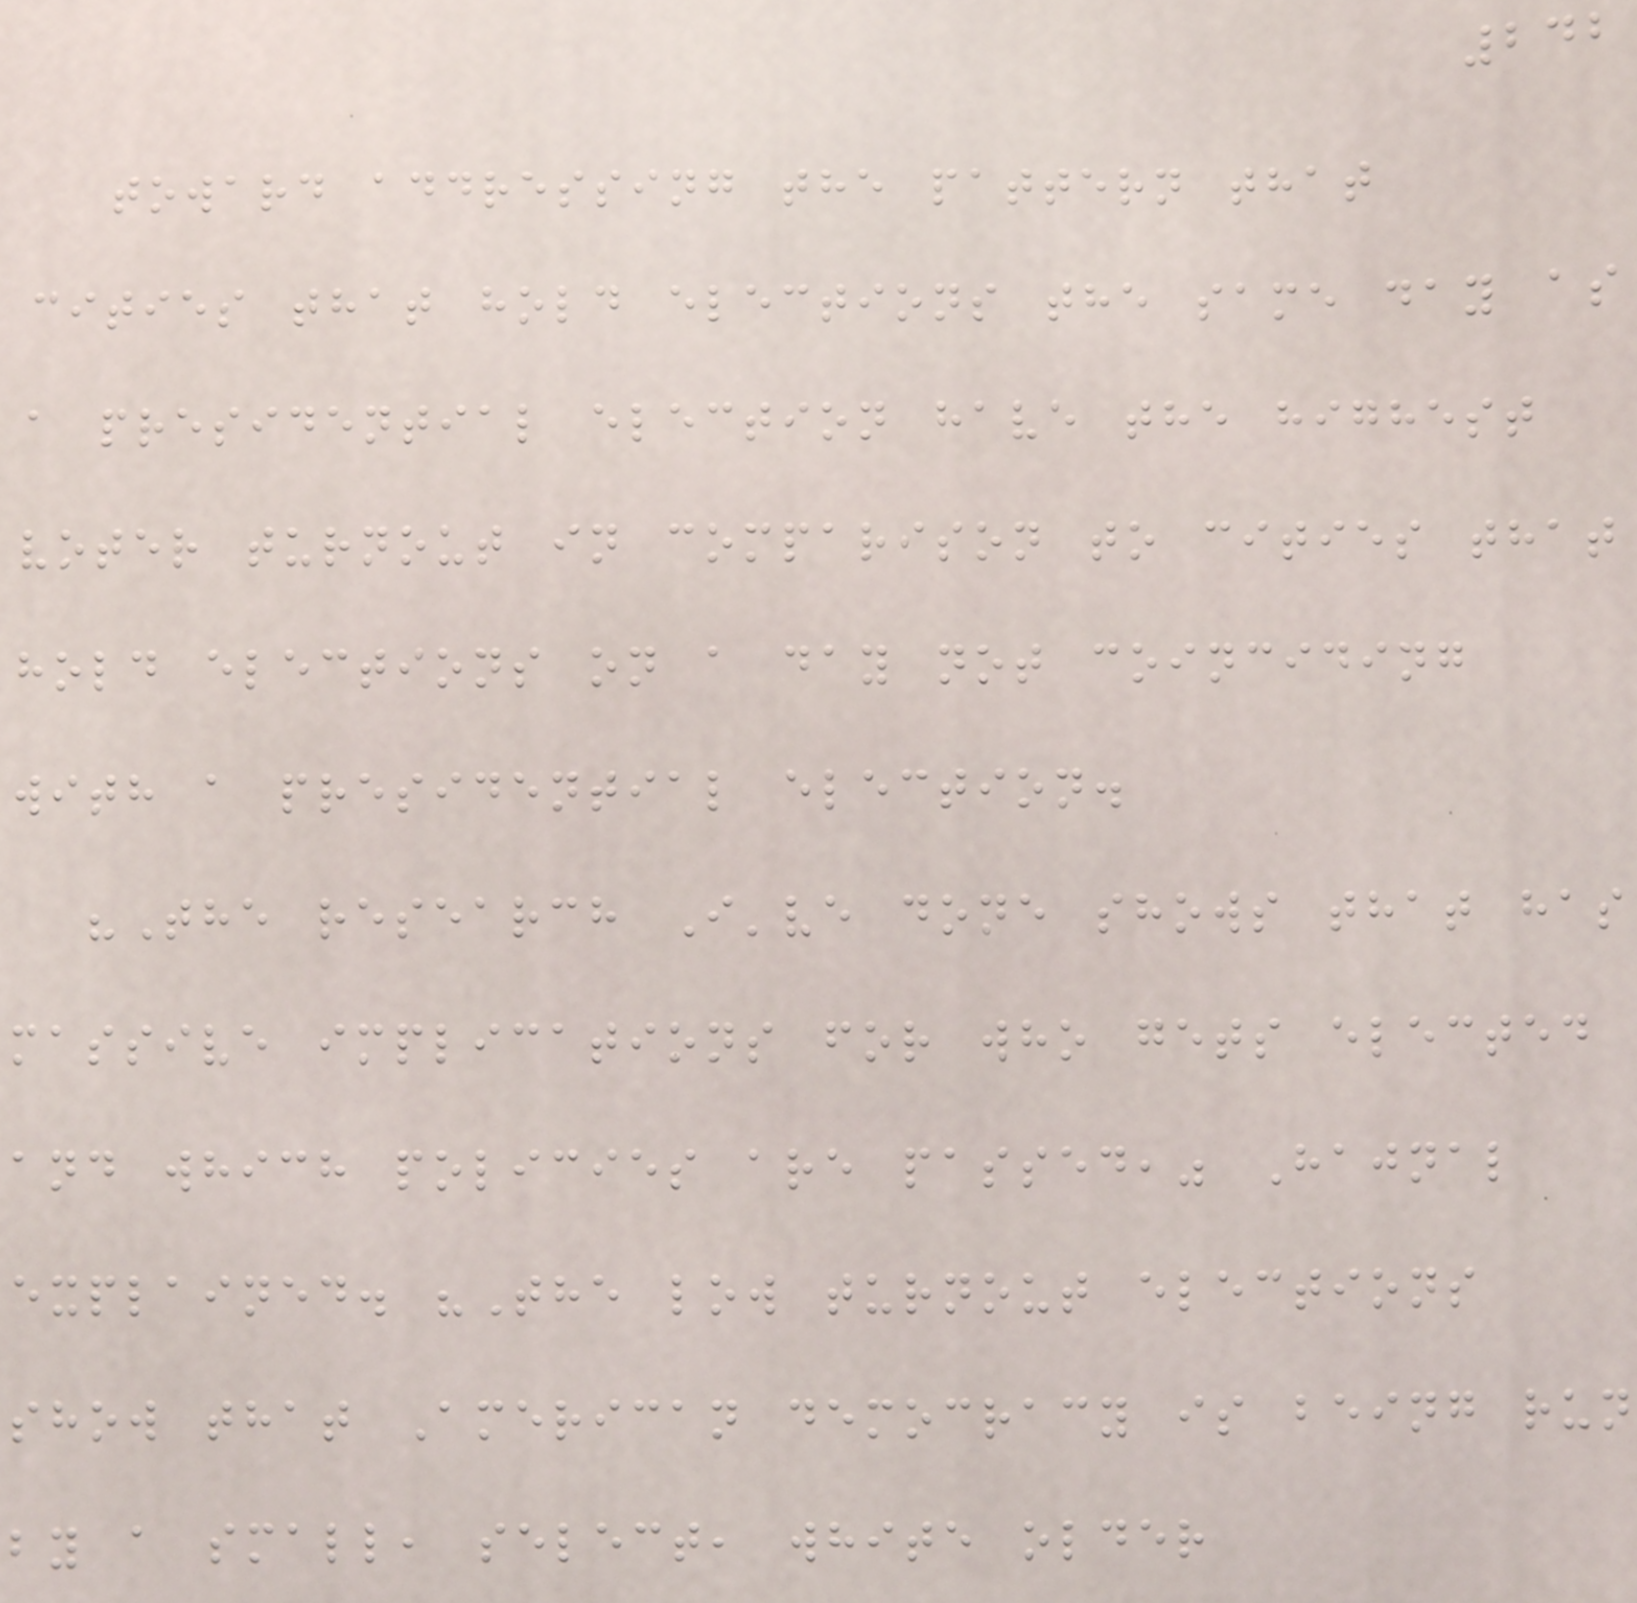242
toward addressing the pattern that
cities that hold elections the same day as
a presidential election have the highest
voter turnout in comparison to cities that
hold elections on a day not coinciding
with a presidential election.
"The research I've done shows that has
massive implications for who gets elected
and which policies are passed," Hajnal
explained. "The low turnout elections
show that American democracy is being run
by a small, select, white older
